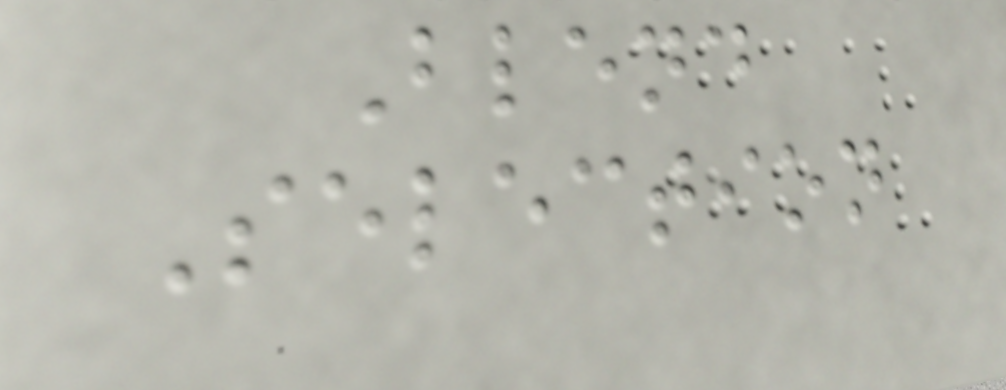Blend
Selection
